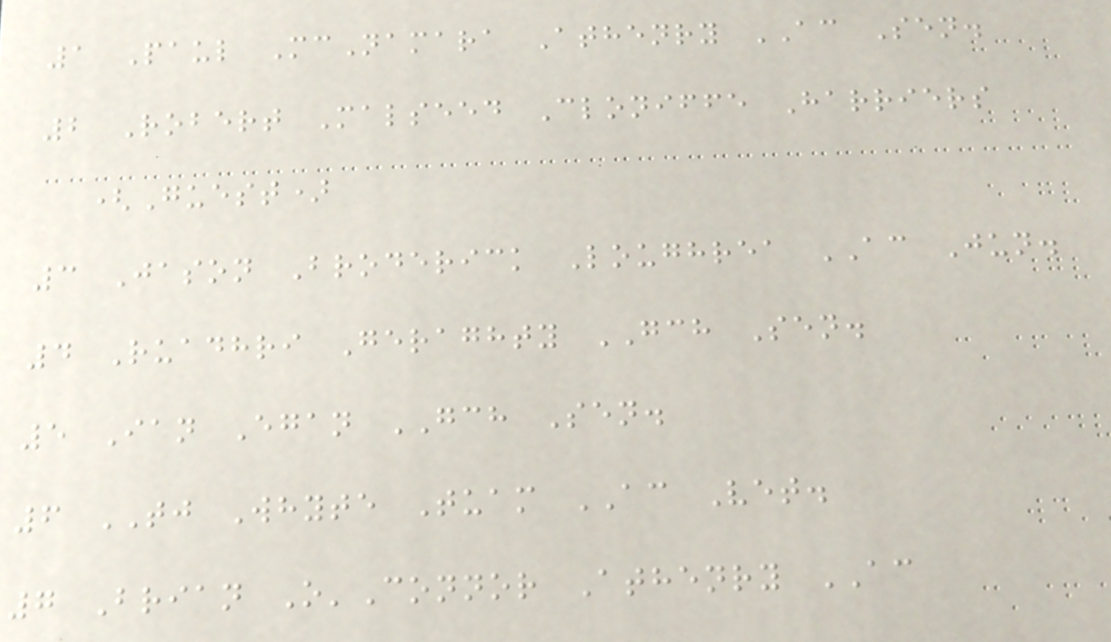1 Paul McNamara Athenry AC Sen.
2 Robert Malseed Cloniffe Harriers
(Guest)
3 Jason Broderick Loughrea AC Jun.
4 Ruadhri Geraghty GCH Sen.
5 Ian Egan GCH Sen.
6 TJ Whyte Tuam AC Vet.
7 Brian O'Connor Athenry AC
